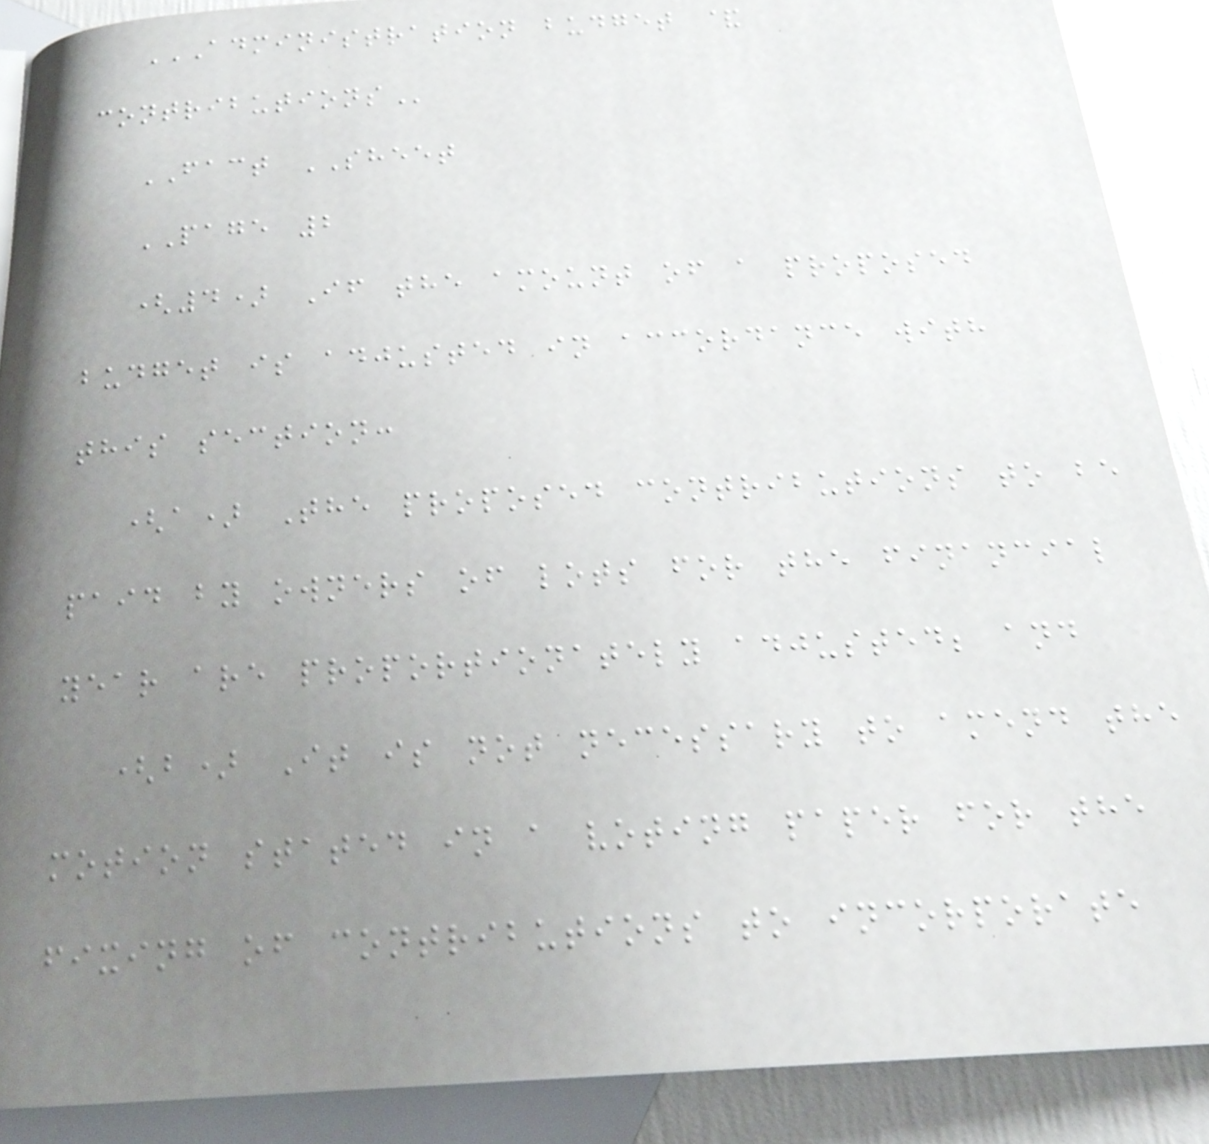ADMINISTRATION BUDGET &
CONTRIBUTIONS
FACT SHEET
PAGE 2
(4) If the amount of a proposed
budget is adjusted in accordance with
this section:
(a) The proposed contributions to be
paid by owners of lots for the financial
year are proportionately adjusted; and
(b) It is not necessary to amend the
motion stated in a voting paper for the
fixing of contributions to incorporate
